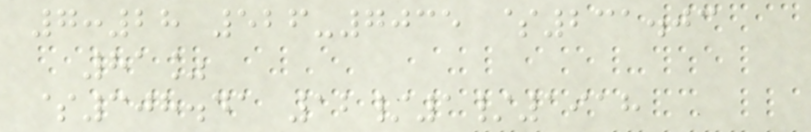7:28 526-7035 $231.03
81%
$308.41 12/1/1918
